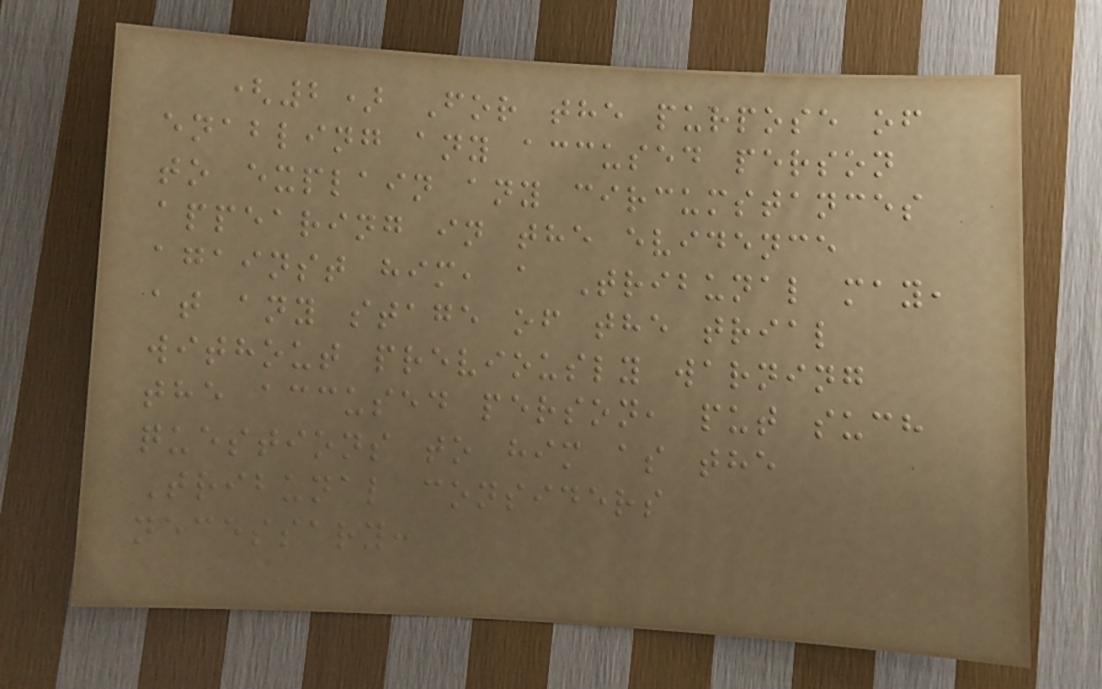(2) For the purpose of
enabling any accused person
to explain any circumstances
appearing in the evidence
against him, a Tribunal may,
at any stage of the trial
without previously warning
the accused person, put such
questions to him as the
Tribunal considers
necessary:
